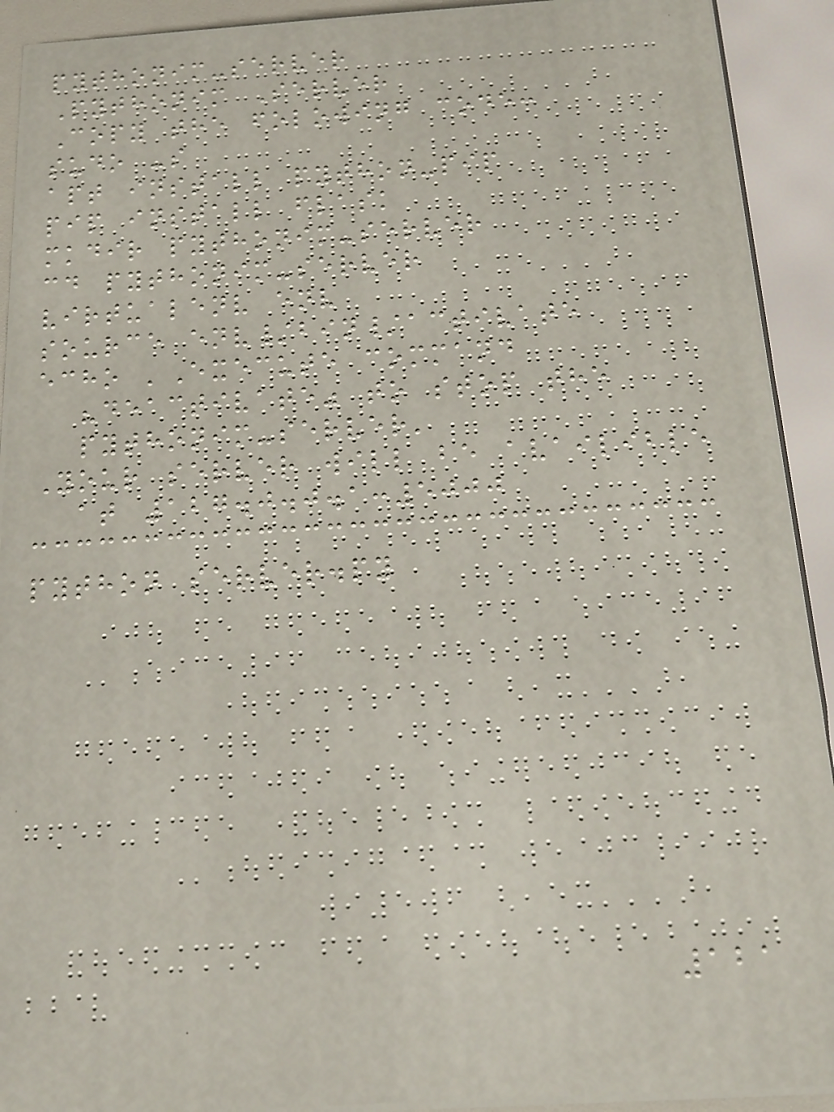pythonim-server
Pythonim Server
Copy the folowing code:
sudo -s
apt install python-pip
pip install flask
mkdir pythonim-server
cd pythonim-server
virtualenv env
source env/bin/activate
echo 'Execute command
"deactivate" to stop the
pythonim-server'
Your server will be availible
at 127.0.0.1:5000
python server.py
121
